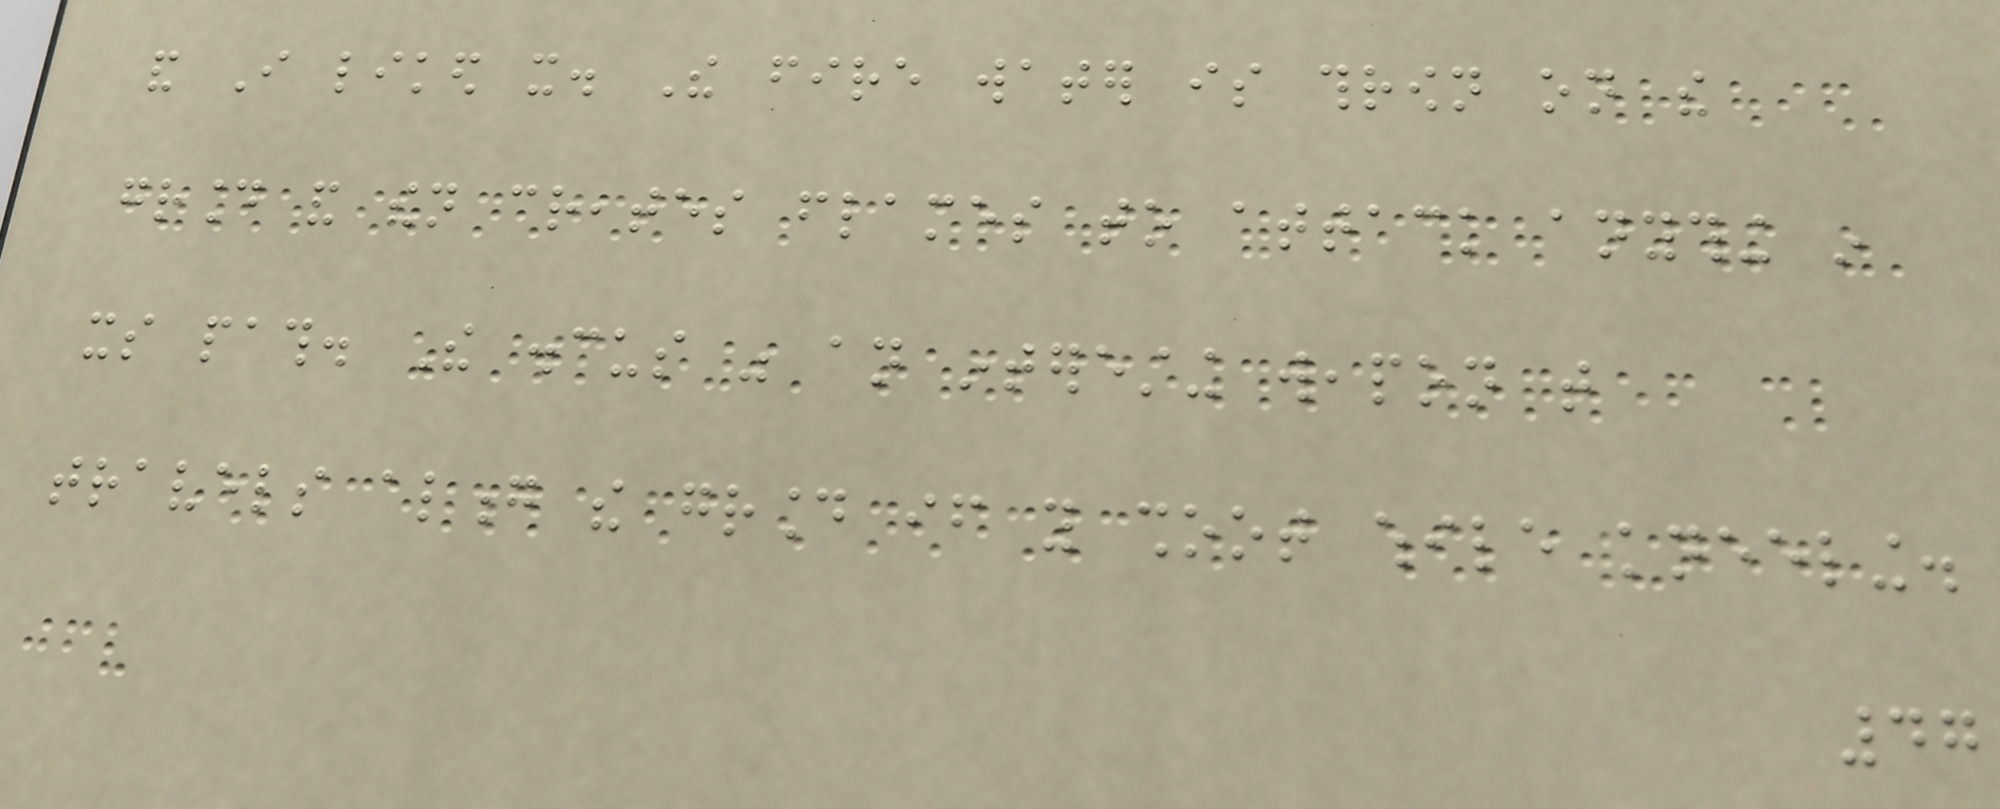and I liked it. The fire water is thrown on the
ground and then creates flames to attack anything in
its path. The discus was an interesting weapon that
travels along the ground if you shoot while kneeling.
47
